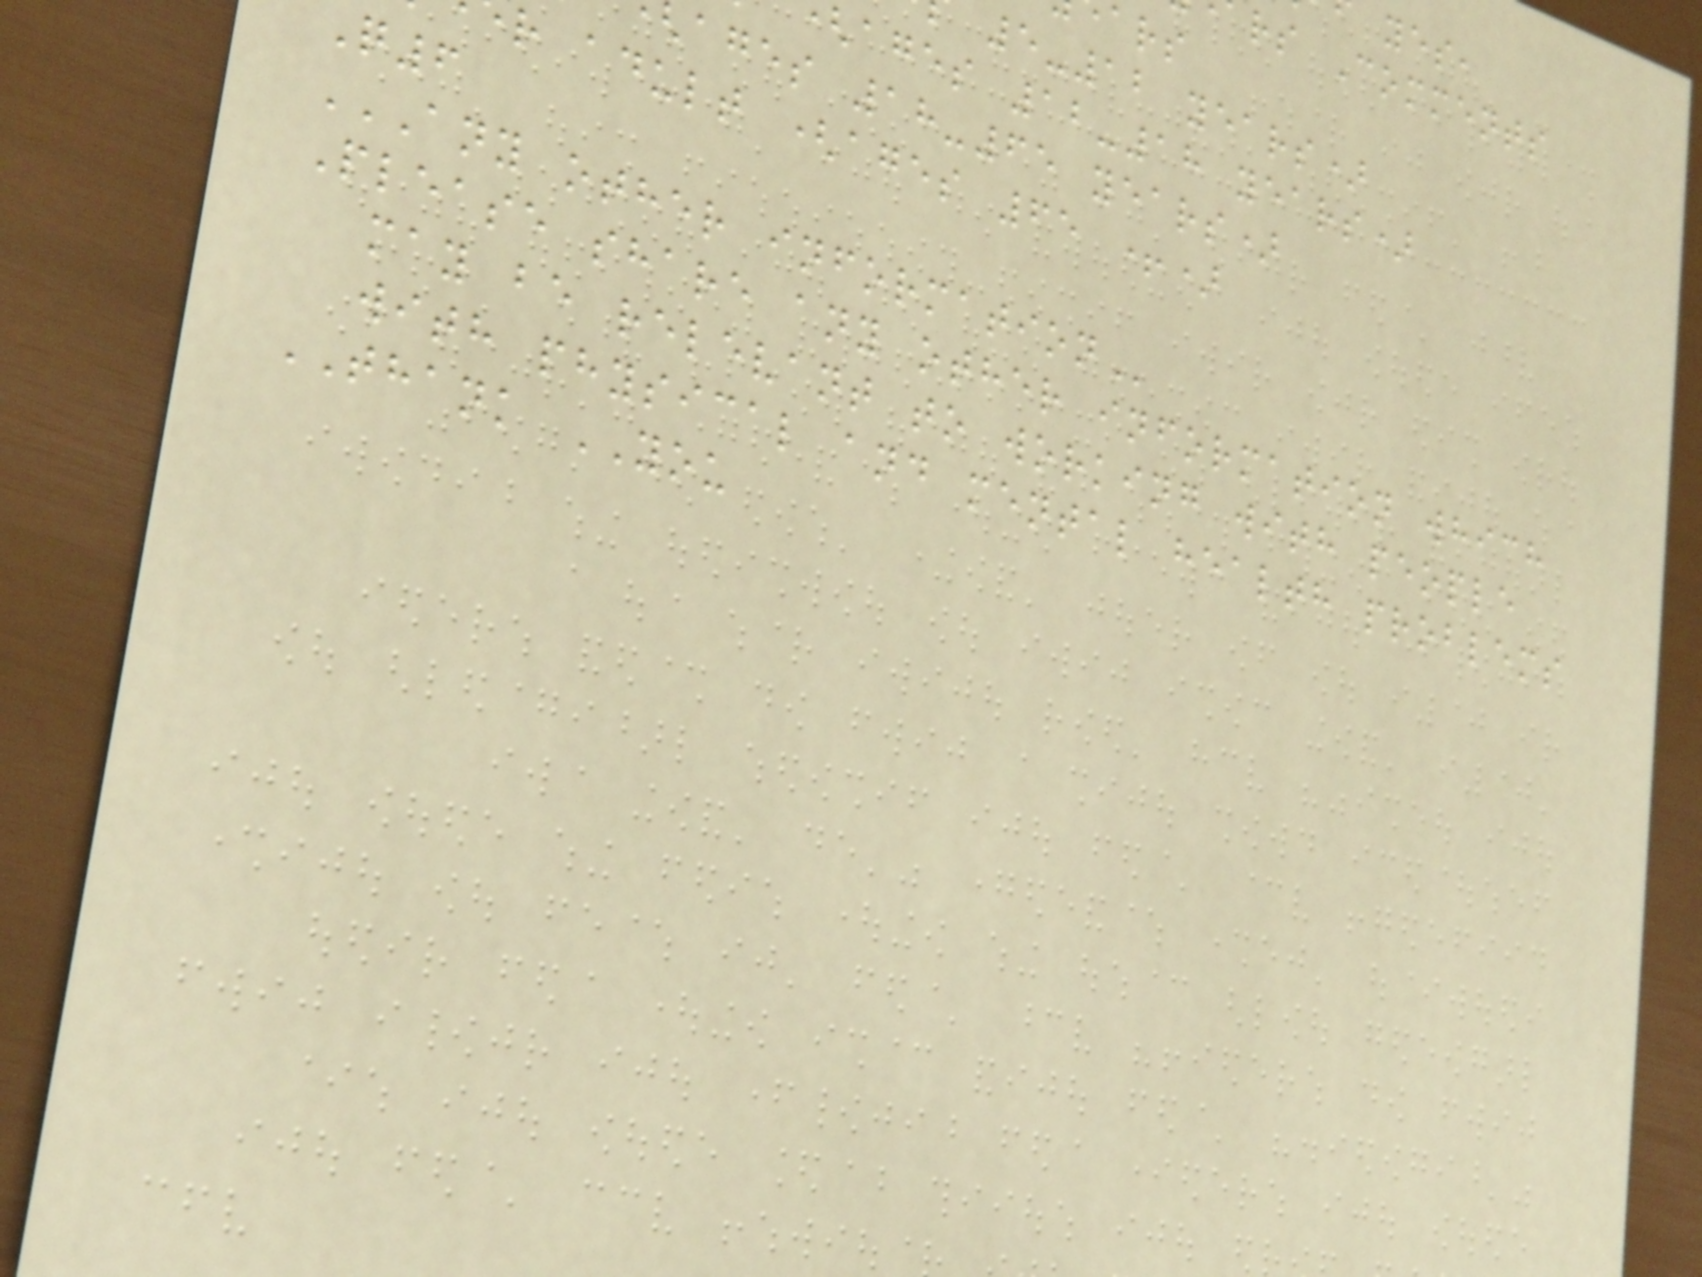rs Comments
5-12 years)
ages 12-18 years)
ages 18-65 years)
r adult (ages 65 +)
Q6
ANY OTHER INFORMATION
Please share any other information which
may be relevant to working with people
with physical and mental health problems
THANK YOU
